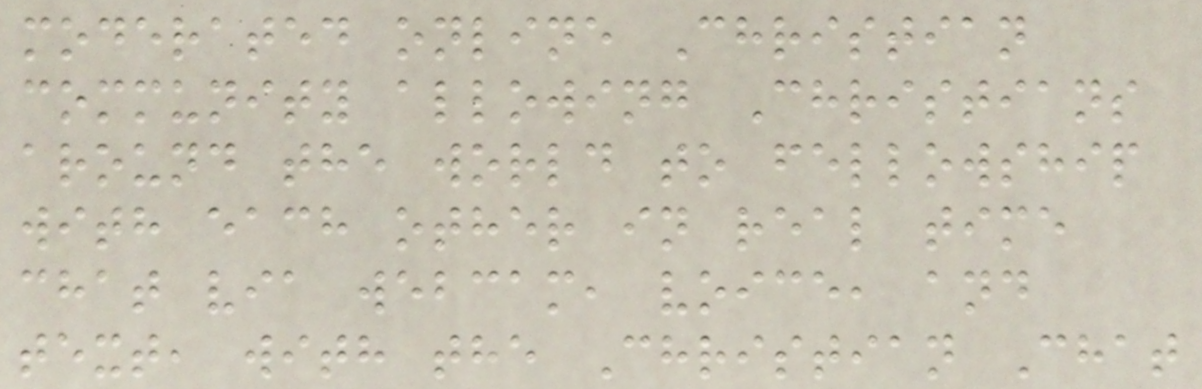moderated online Christian
community allowing Christians
around the world to fellowship
with each other in real time
chat via webcam, voice, and
text, with the Christian Chat
